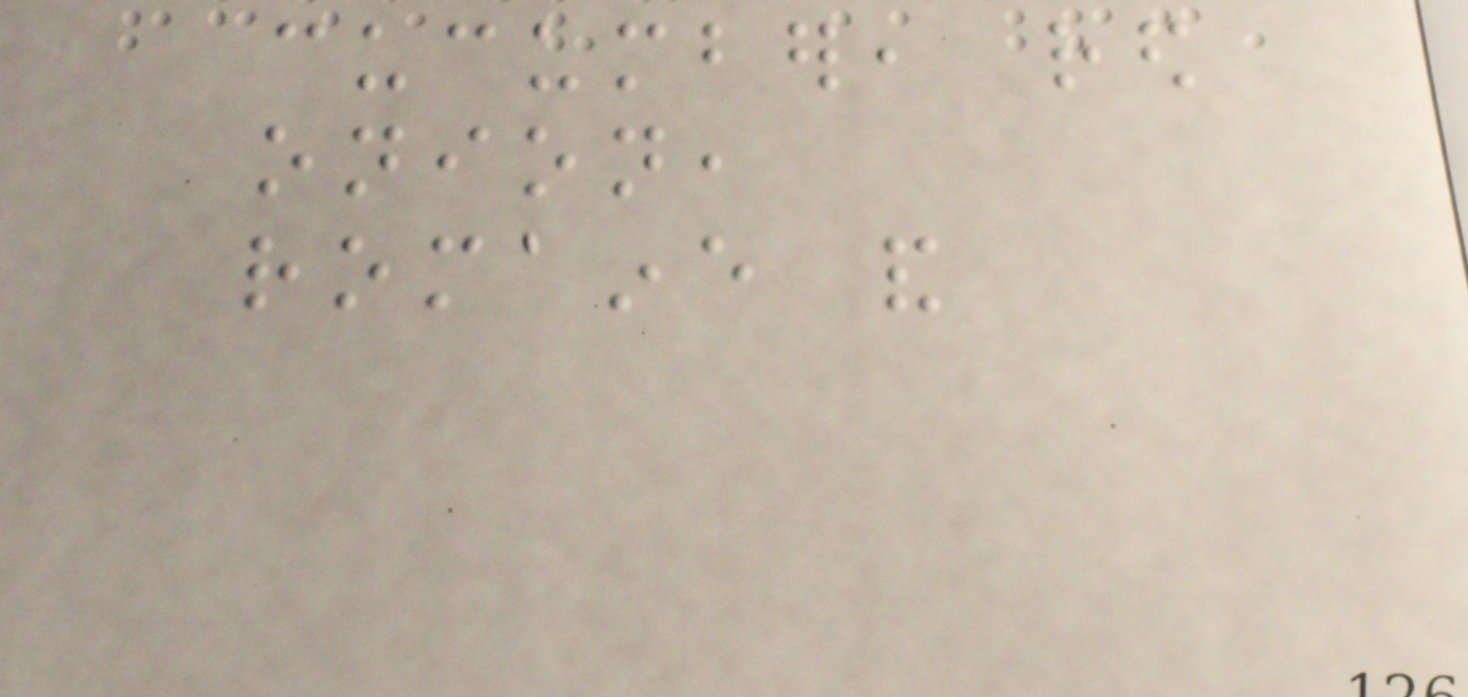cucumber, red
onion,
romaine and
